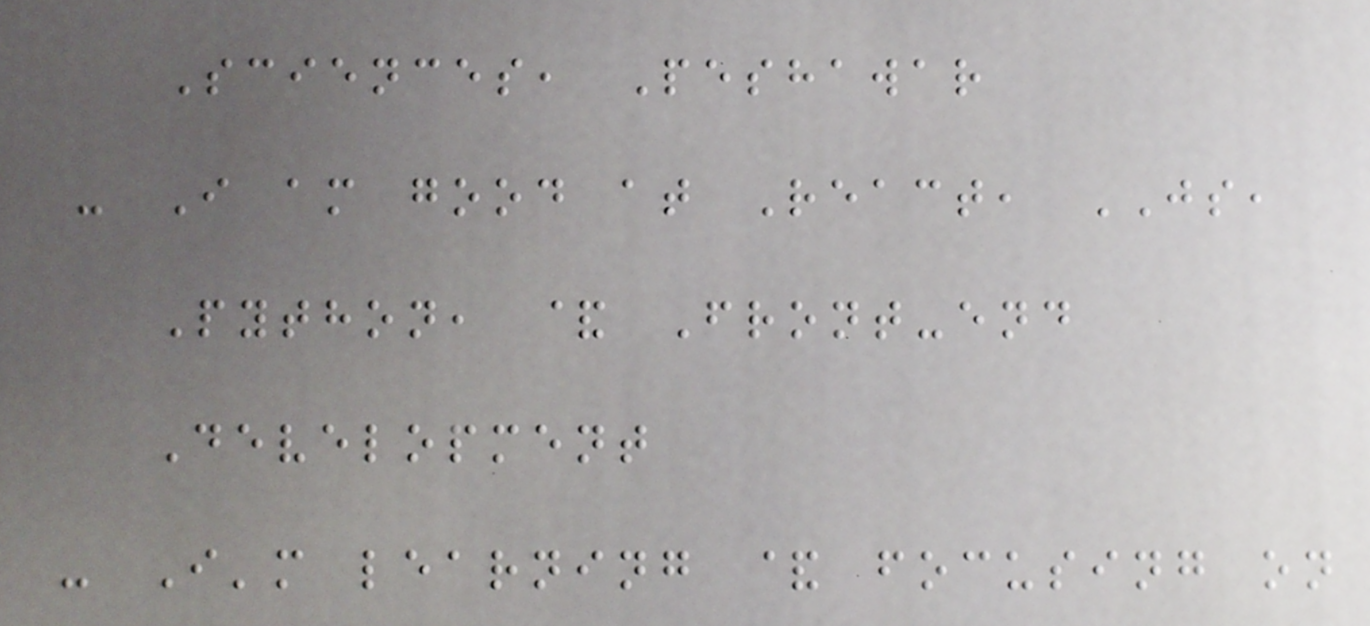Sciences, Peshawar
- I am good at React, JS,
Python, & Front-end
Development
- I'm learning & focusing on
